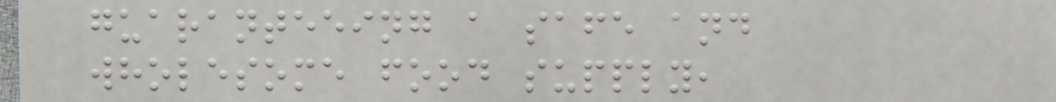guaranteeing a safe and
wholesome food supply,
